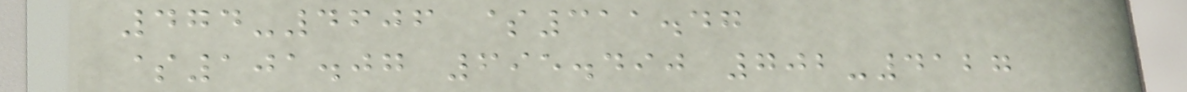474-4606 $311.47
$101.07 695.490 702-4127
